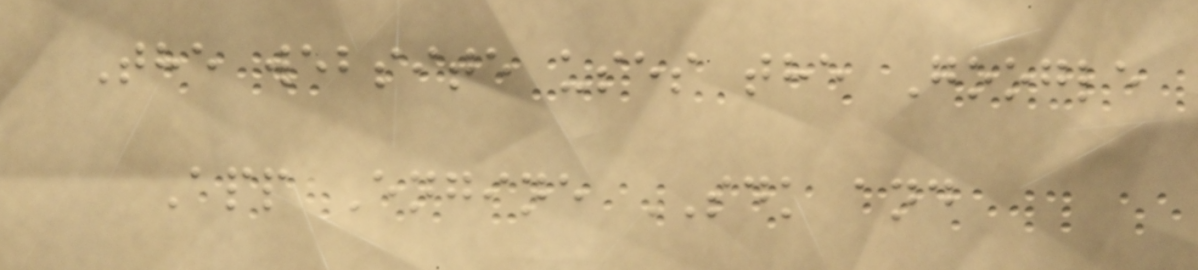The website uses the Google
App Engine SDK and
